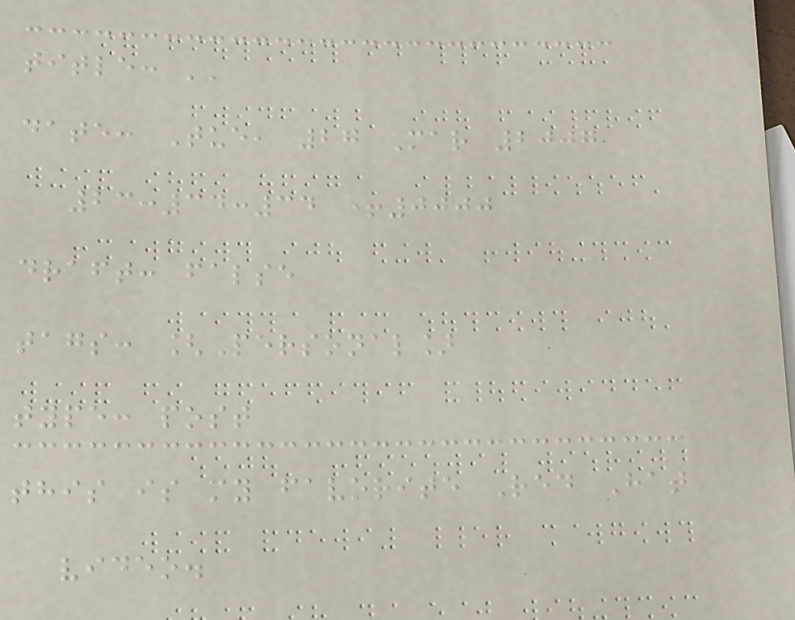title: ''
date: Tue, 27 Mar 2007
23:34:34 +0000
draft: false
tags: [Personal]
type: post
this is my favorite Red Hat
video.
